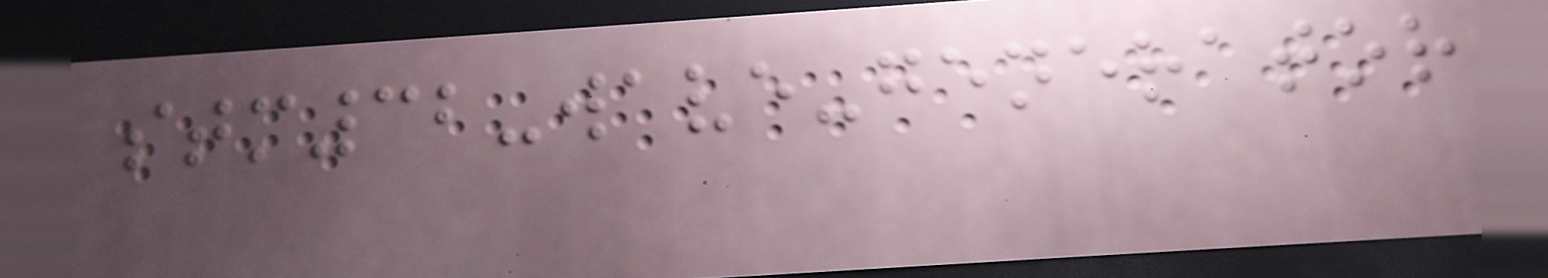stm32-wave-generator
